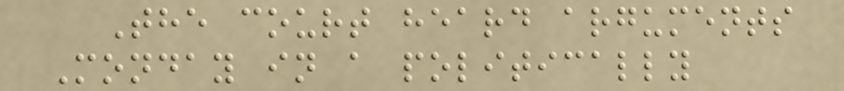The court heard arguments
Monday in a politically
